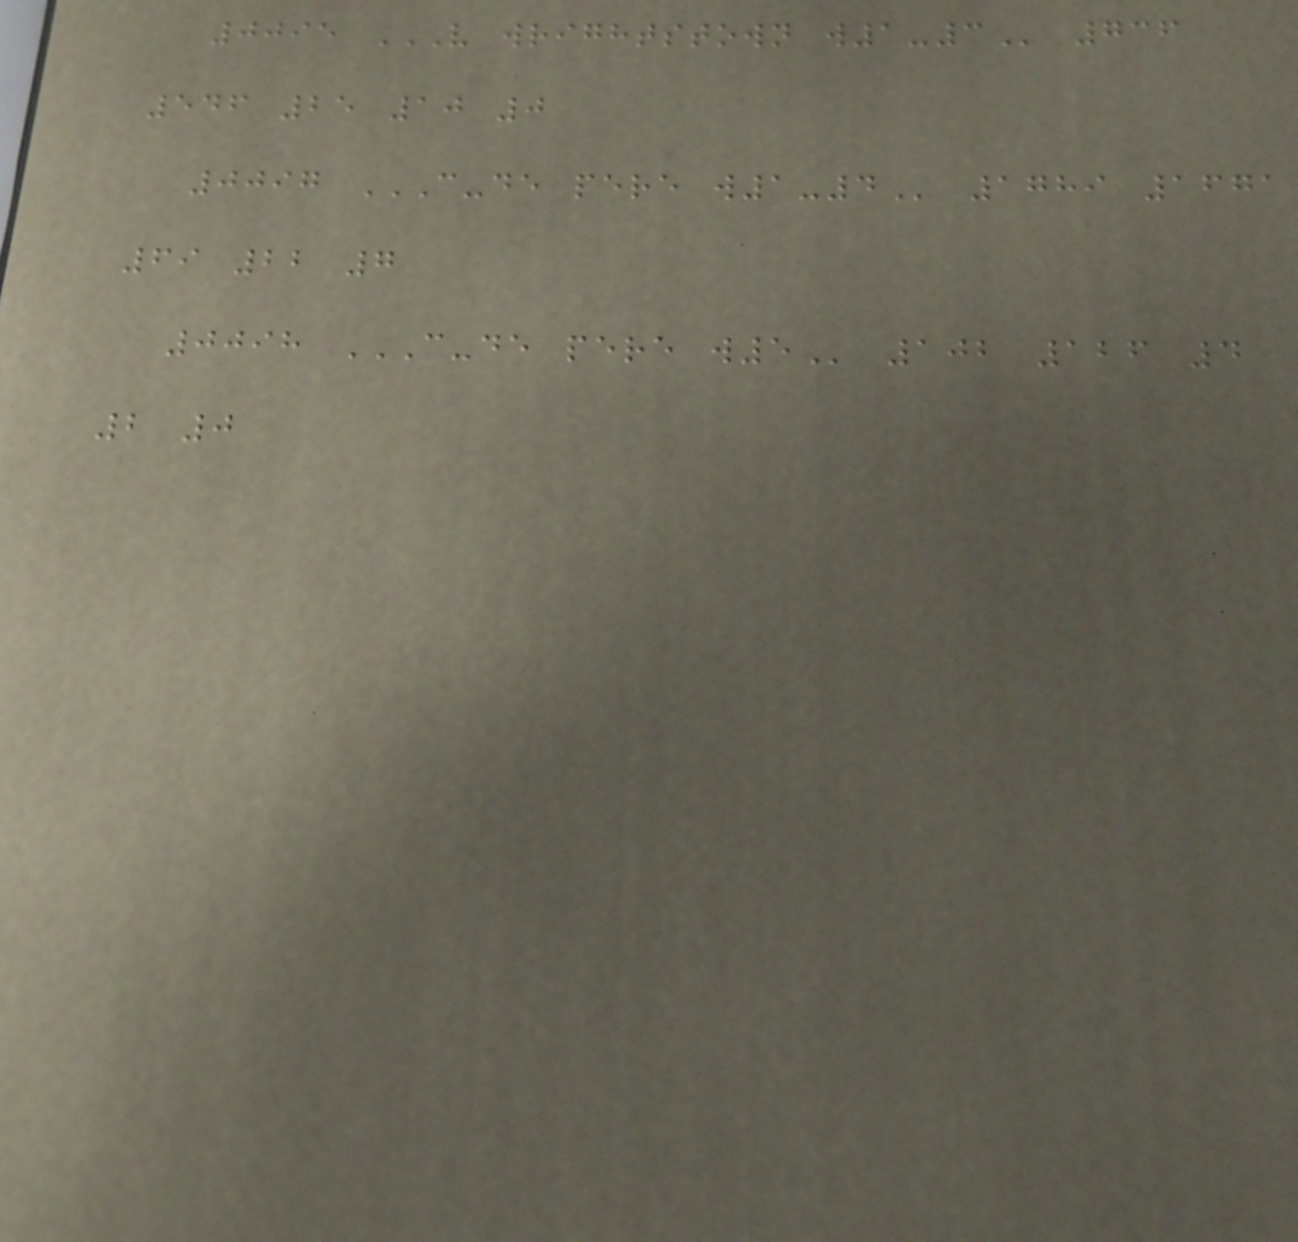0095 V WRIGHTSTOWN W1-3 736
546 25 10 0
0097 C-DE PERE W1-4 1789 1671
69 22 7
0098 C-DE PERE W5 102 126 4
2 0
